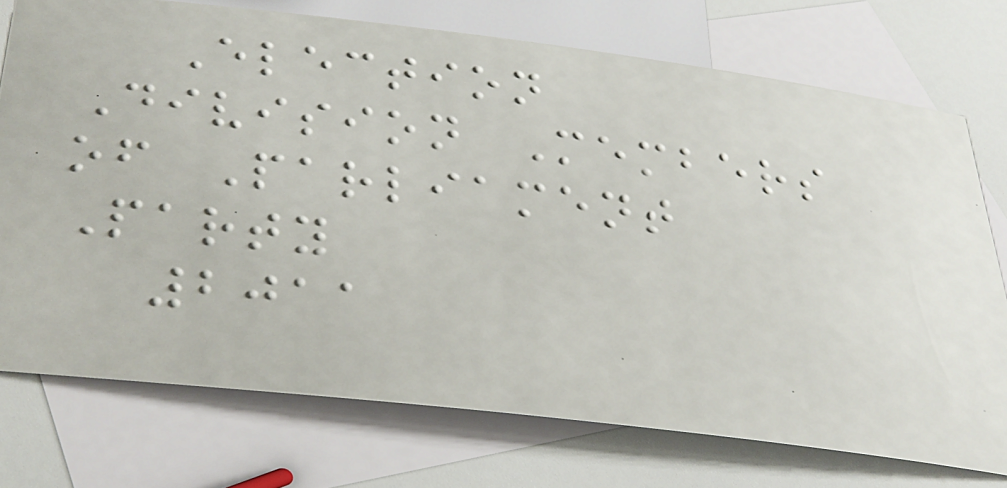Election
Division Members
of Parliament
Party
2011
